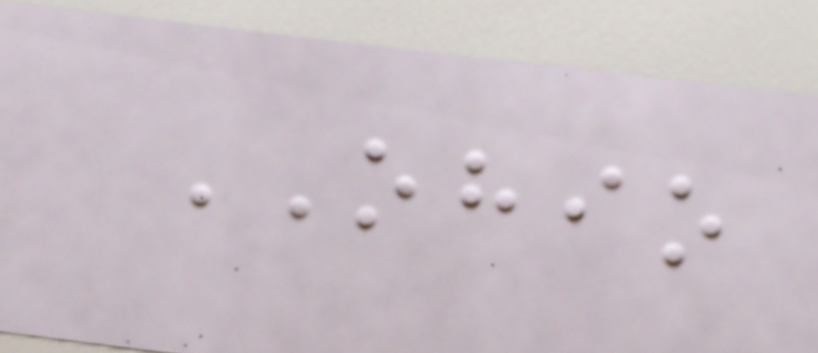OHIO
